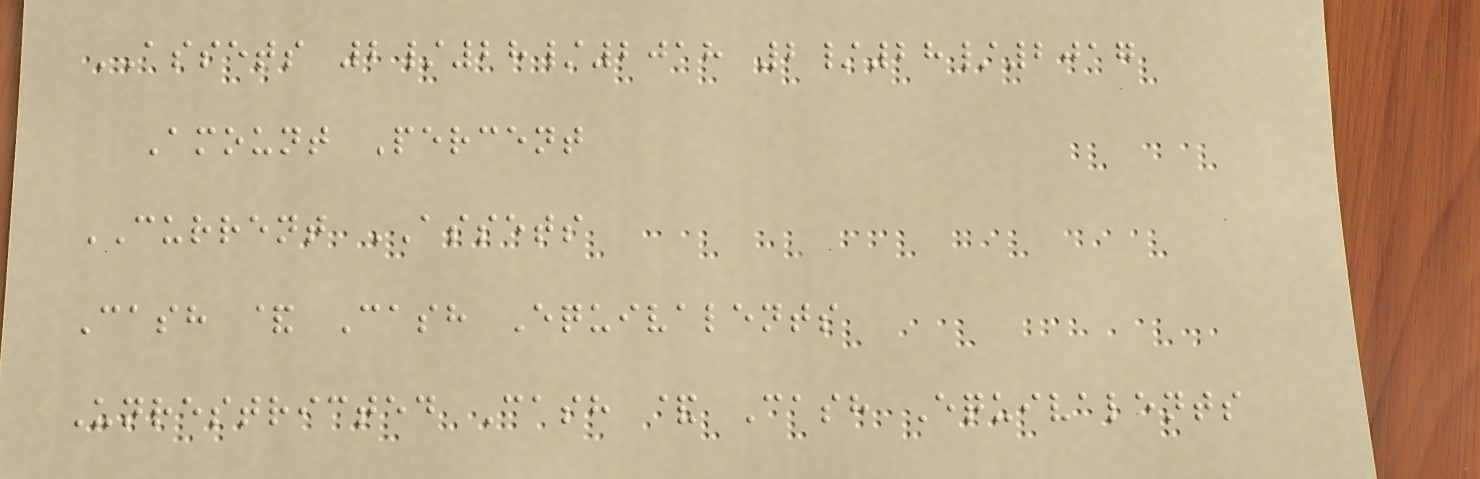ASSETS 2/28/2018 2/28/2017
Amount Percent
CURRENT ASSETS
Cash & Cash Equivalents
Unrestricted Cash & Cash Equivalents
